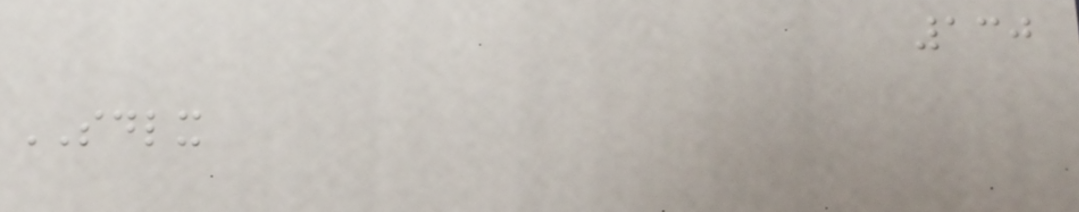130
SDLX
